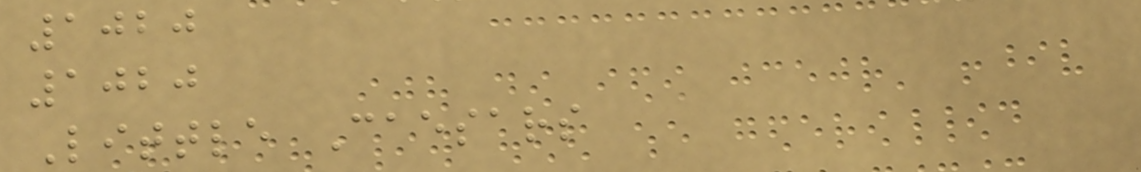1020
1020
Little Caesars
